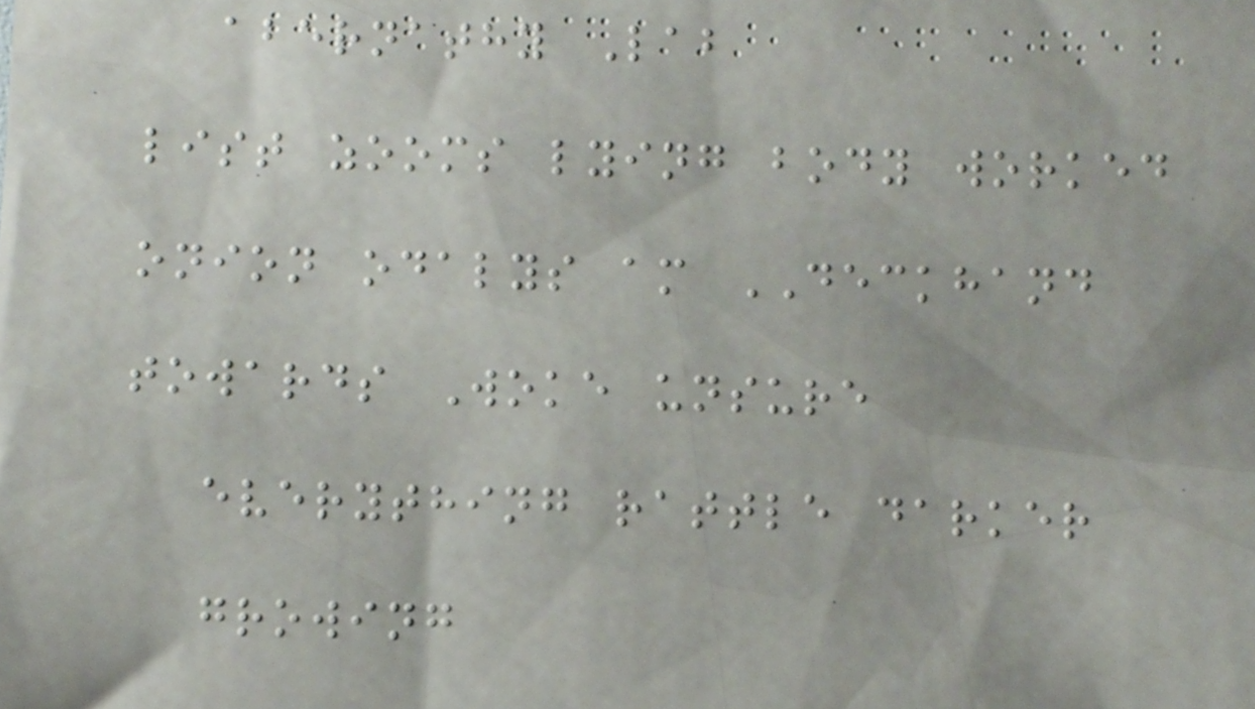abernathy Lab
list zooms lying body worked
onion odalys am DECKHAND
towards Woke unsure
everything rattle darker
growing
